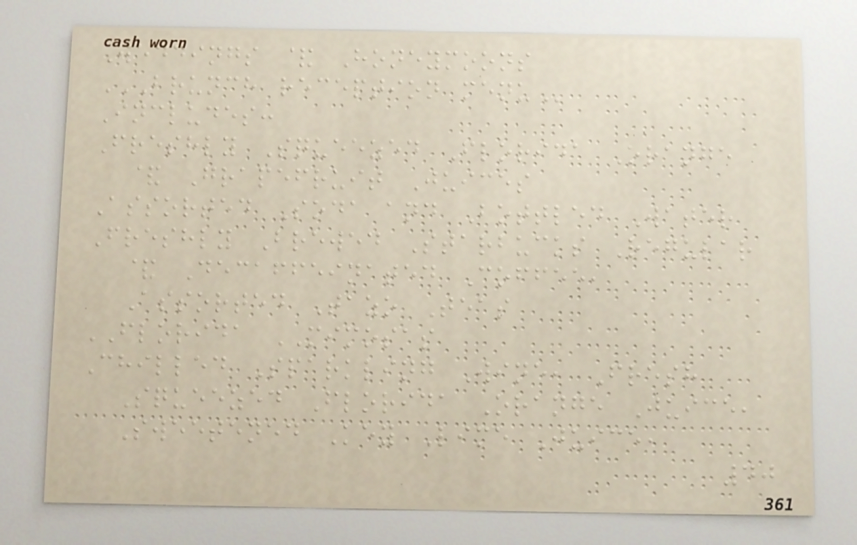Weddings & Honeymoons
BRUNCH RECEPTION MENU
Includes:
Freshly Squeezed Florida Orange
& Grapefruit Juices
Assorted Soda and Bottled Water
Freshly Brewed Starbucks Regular
& Decaffeinated Coffee,
Assorted Tazo Teas
FLORIDA MIMOSAS
Chilled Sparkling Wine, Fresh
Squeezed Florida Orange Juice,
Sweetened Key Lime Juice,
40
